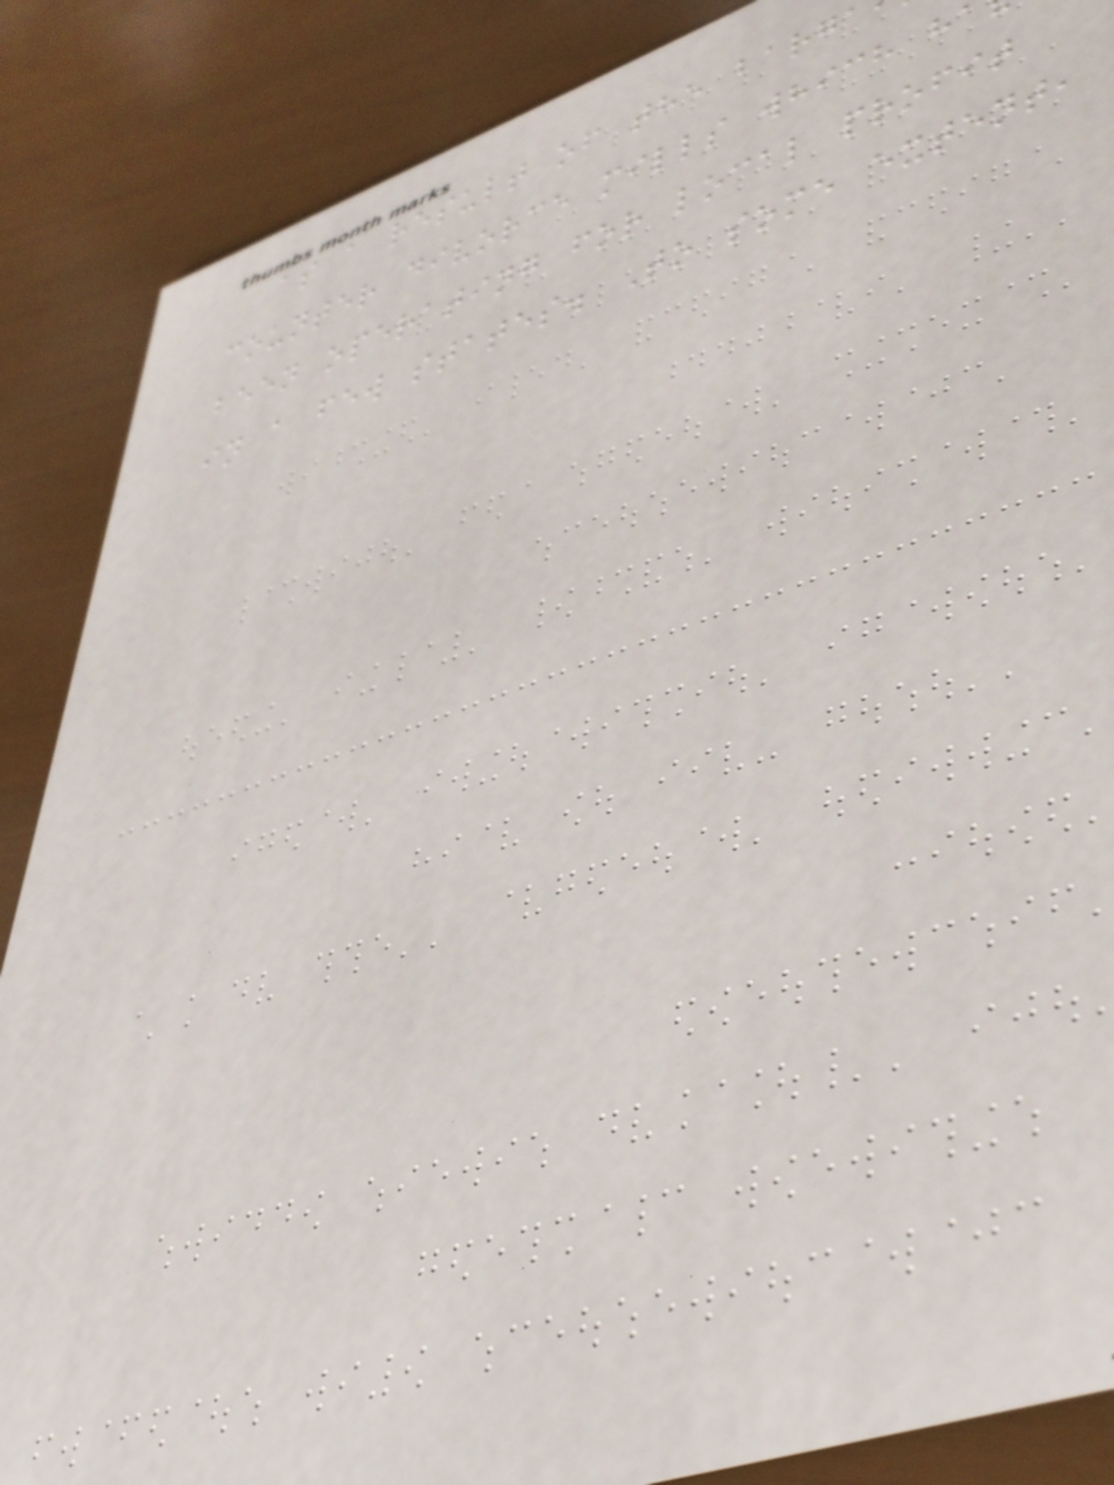as a result of the barga
counter divorce mills which h
been operating for local profit
in a few states. To some extent,
